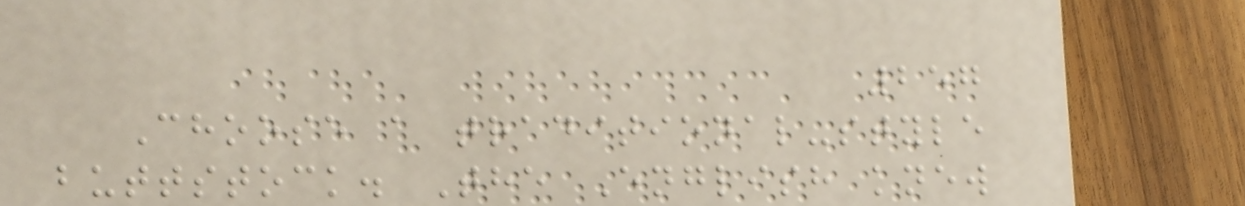257
Choose a traditional-style
buttstock. The English knew
